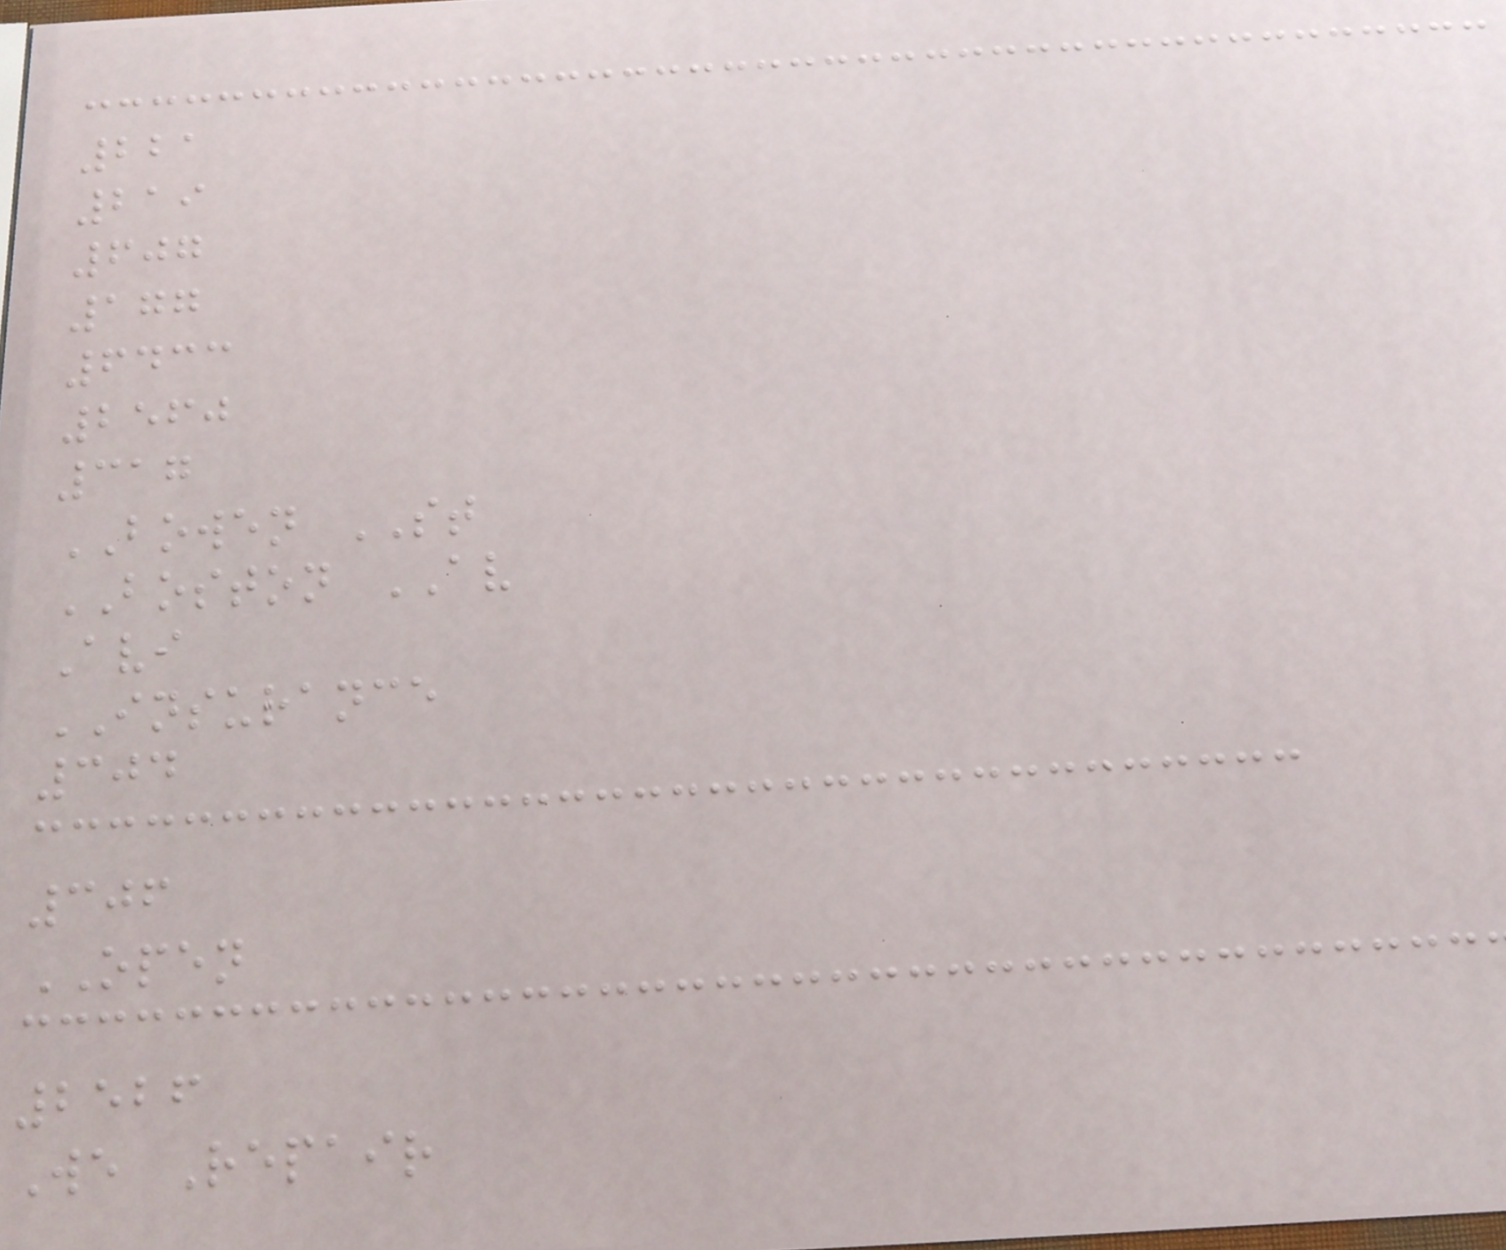221
219
607
177
6433
2560
317
BOWEN ST
BOSTON AV
Avi
INSURANCE
304
306
OPEN
2526
We Repair
